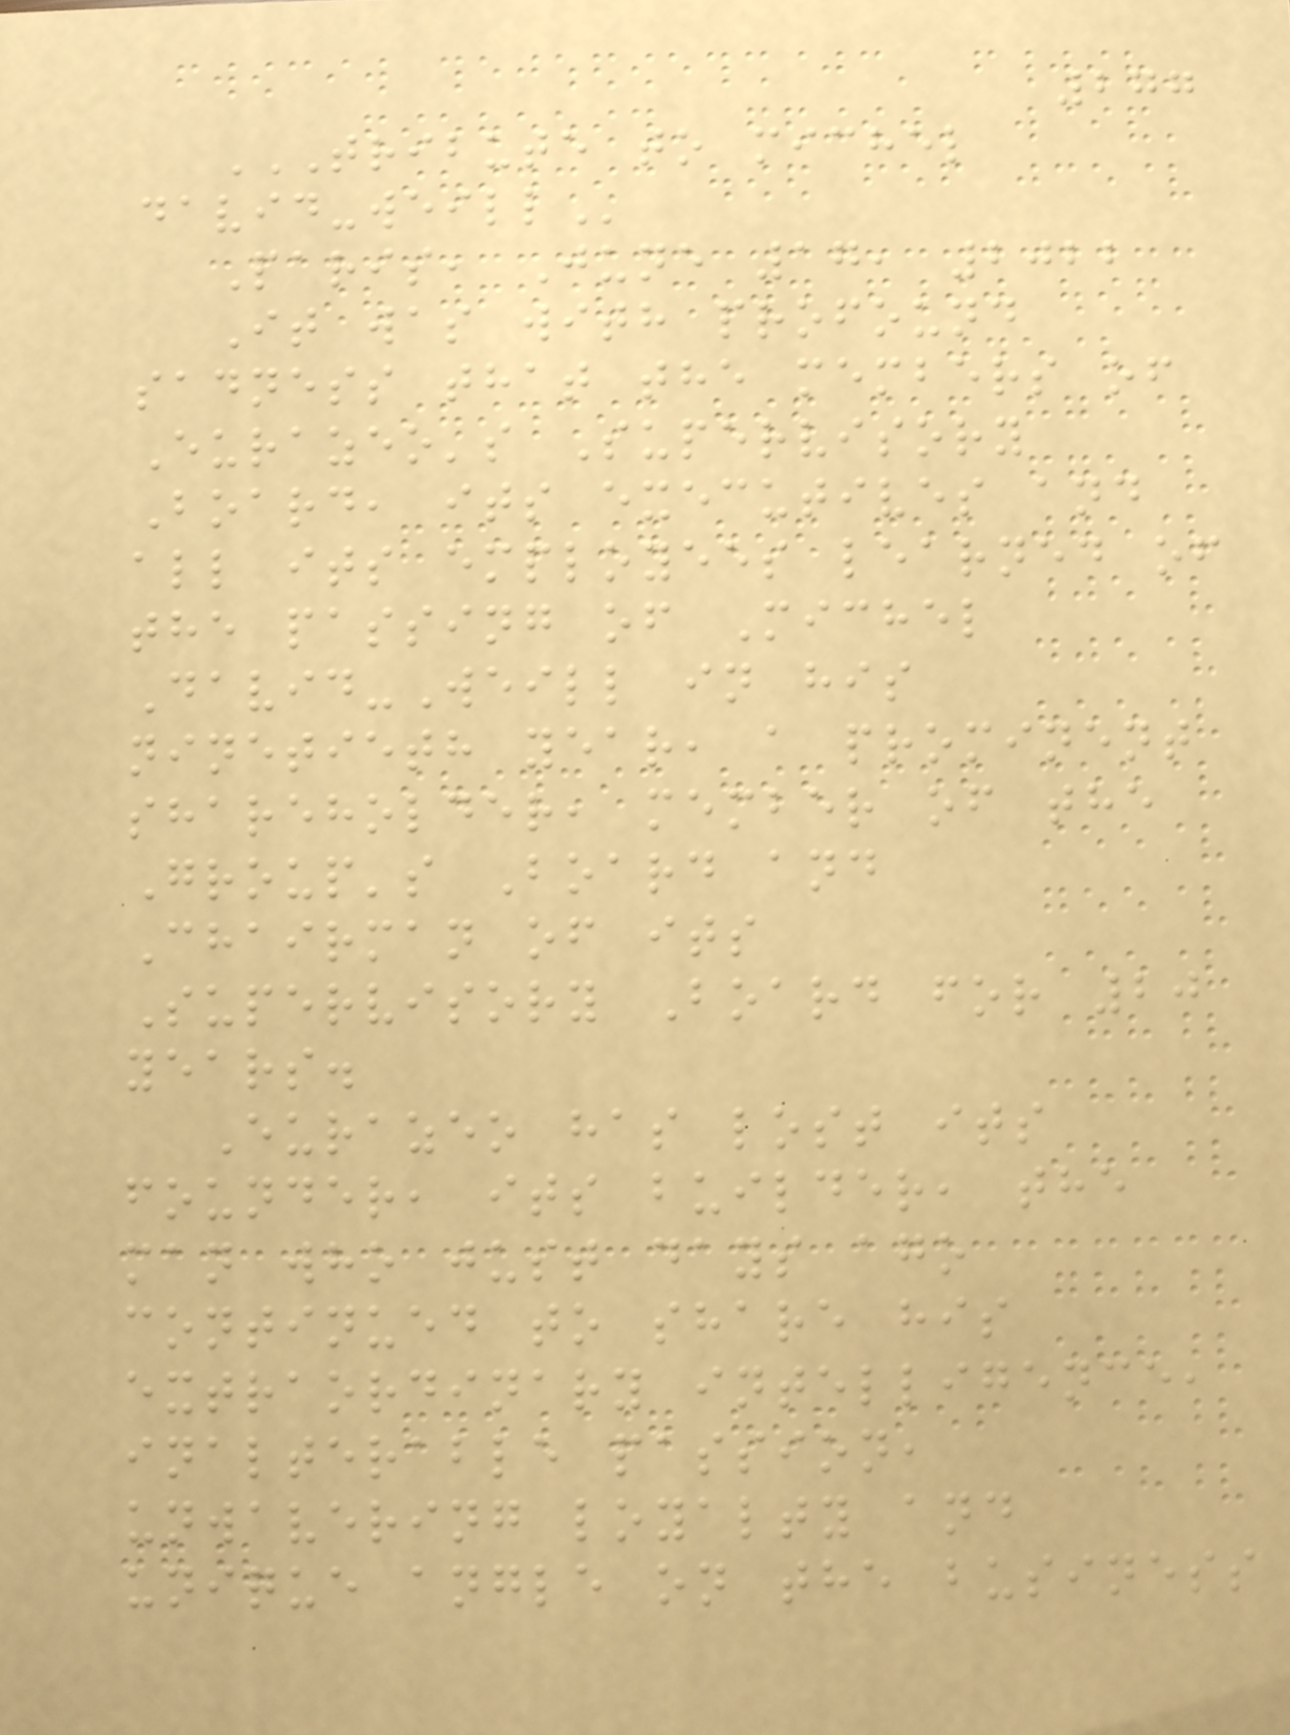277
TRIBUTE TO MICHEL
DAVID-WEILL
Paris, June 17, 2022
It was with profound
sadness that the members of
Eurazeo's Supervisory
Board, its executives and
all its employees learned of
the passing of Michel
David-Weill in his
ninetieth year, a prominent
shareholder, member of the
Group's Board and
Chairman of its
Supervisory Board for 20
years.
Eurazeo has lost its
founder, its builder, the
man who just days ago
continued to share his
extraordinary intelligence,
inalterable passion,
unwavering loyalty and
unique angle on the business
